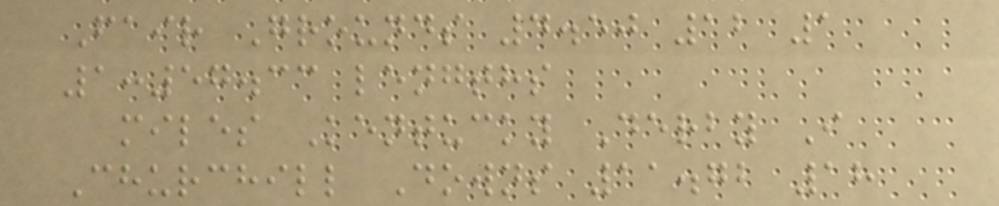Fair Grounds 4.50 12 1
1:57.33 lengths
miles Kentucky Derby I
Churchill Downs 11.72 18
